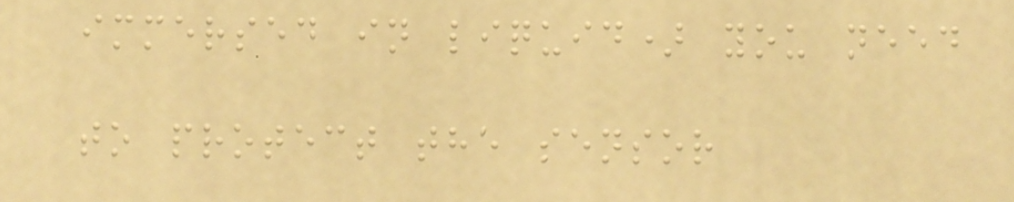immersed in liquid) you need
to protect the sensor
